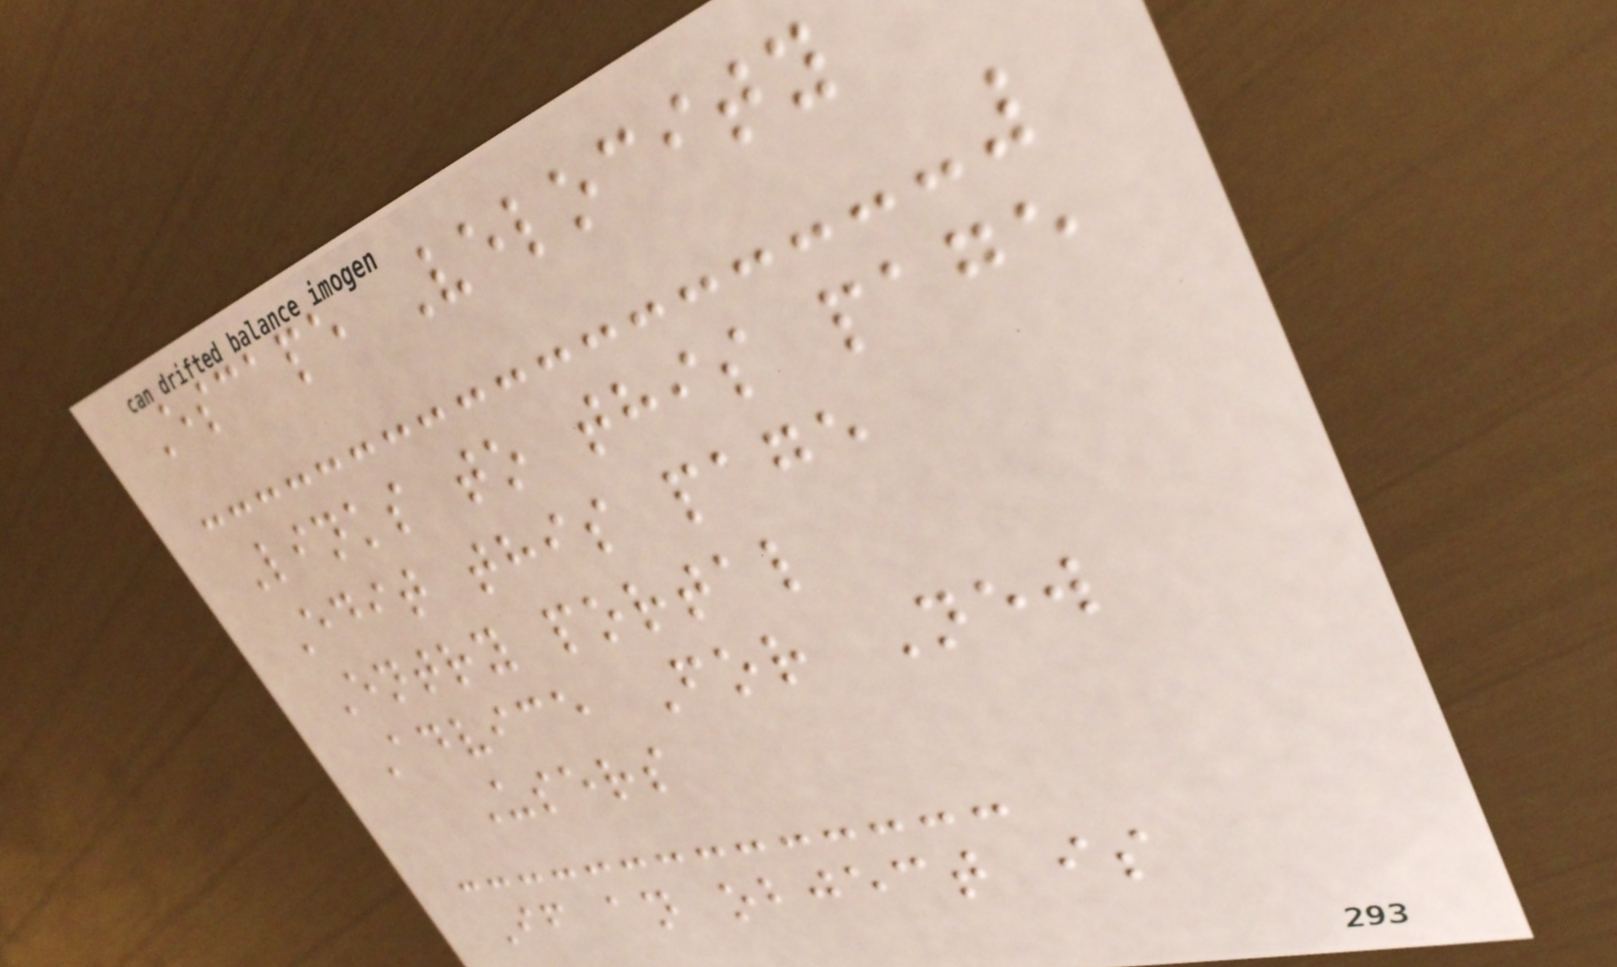Escape Velocity
Links to this page
Edit this page
Entry portal
Advice For New
Users
If an object is
